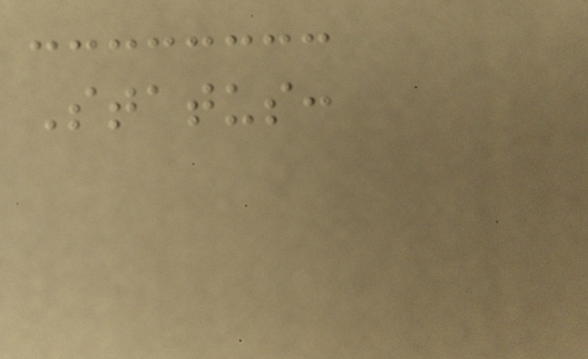Status:
